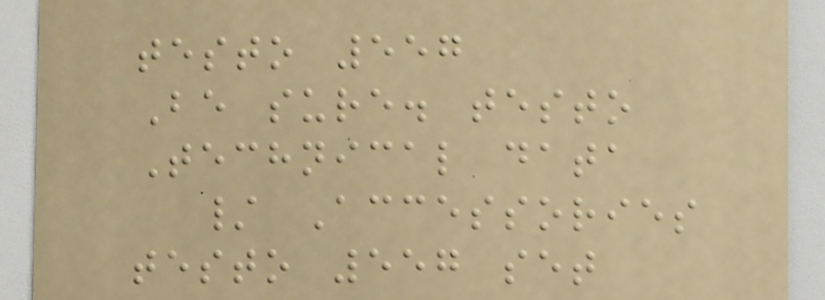testo 557
Be sure. testo
Technical data
/ Accessories
testo 557 set
